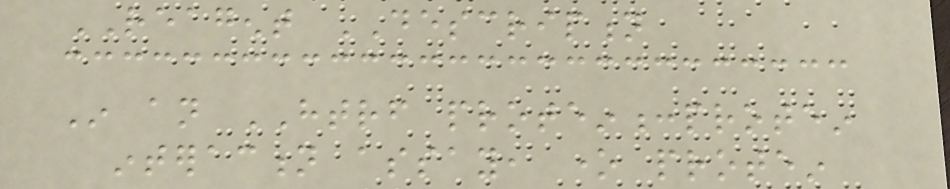REAGENT DESCRIPTION
In an HTRF protein:protein
interaction assay, one protein
